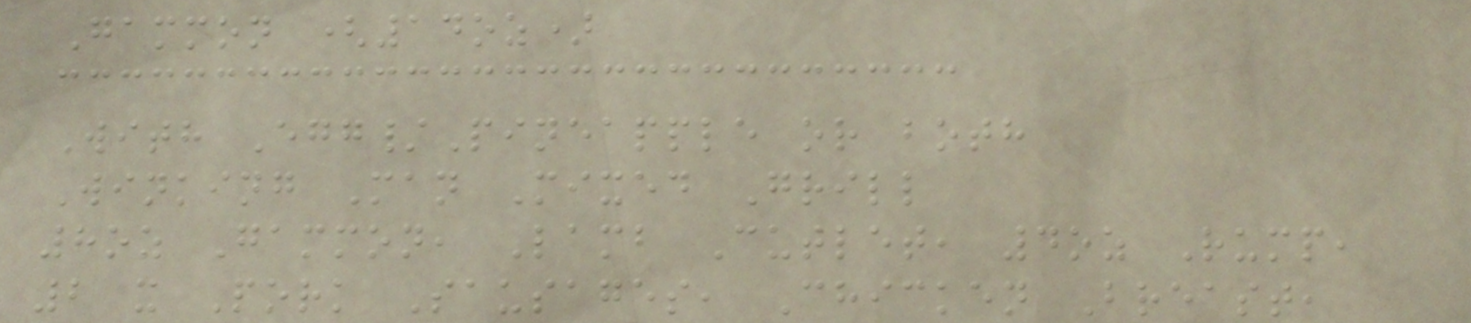Gammon (14oz)
With Egg/Pineapple or both
Winking Man Mixed Grill
8oz Gammon, Lamb Cutlet, 4oz Rump,
2 x Pork Sausages, Chicken Breast,
